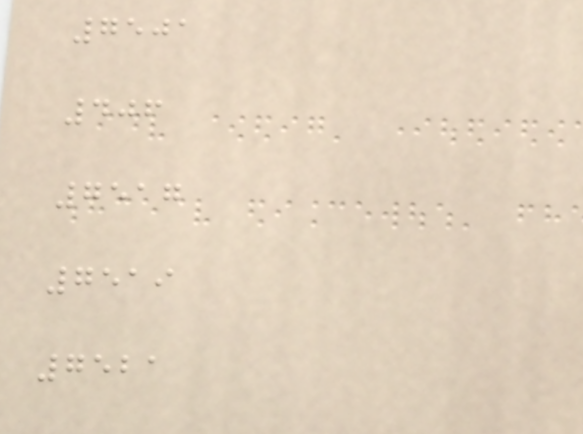7501
406
7517
7519
7521
